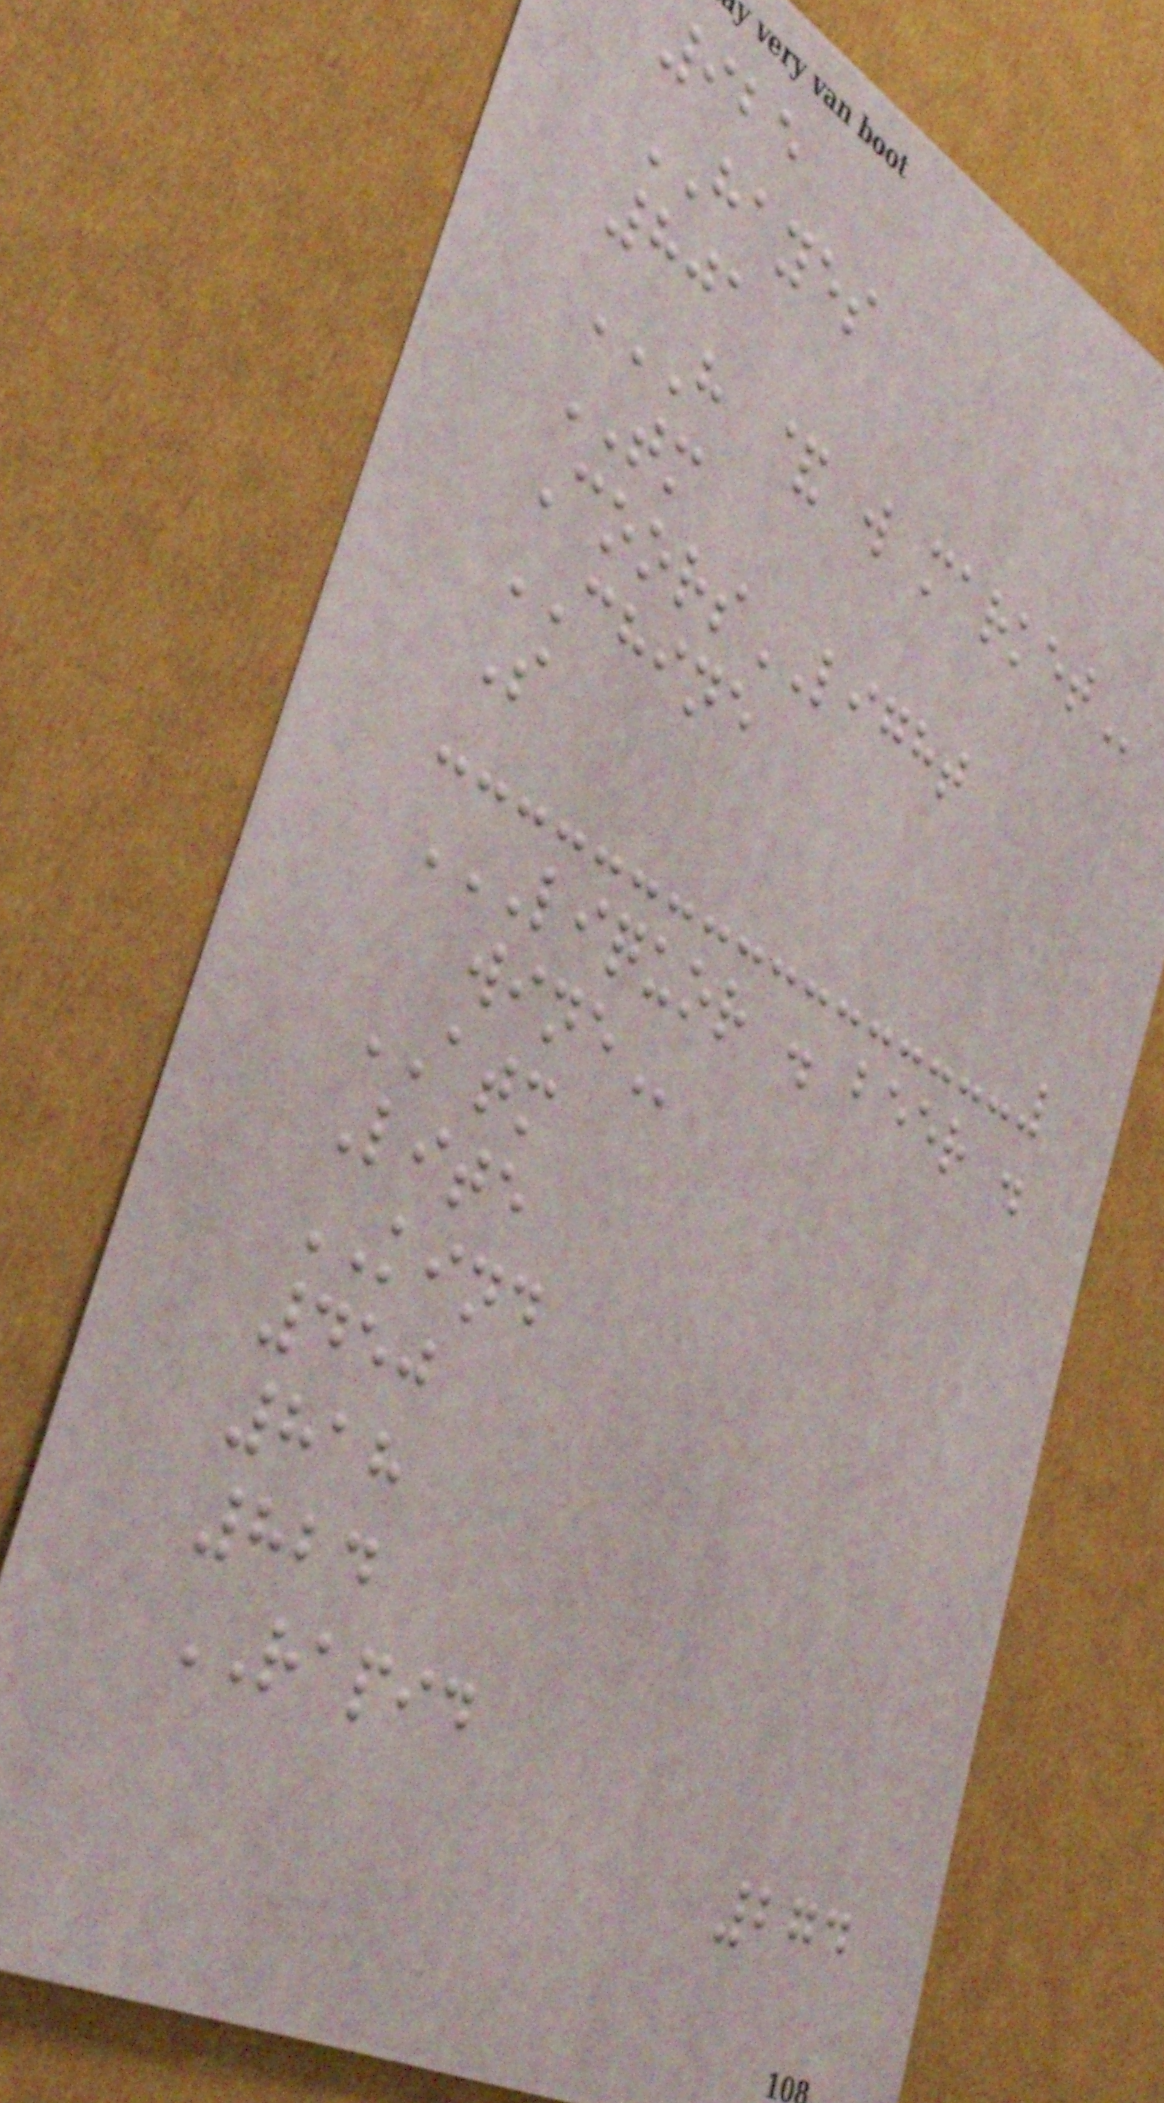925
HAYES
801
H & W MARKET
TM
CoorsLIGHT
CHINE
S
LIQUOR . BEER .
WINE
ATM
Lite
KIND
450
818
824
RAPID
274
